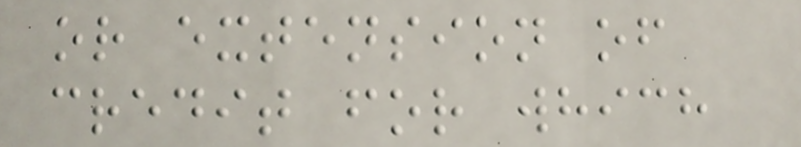or extension of
credit for which
